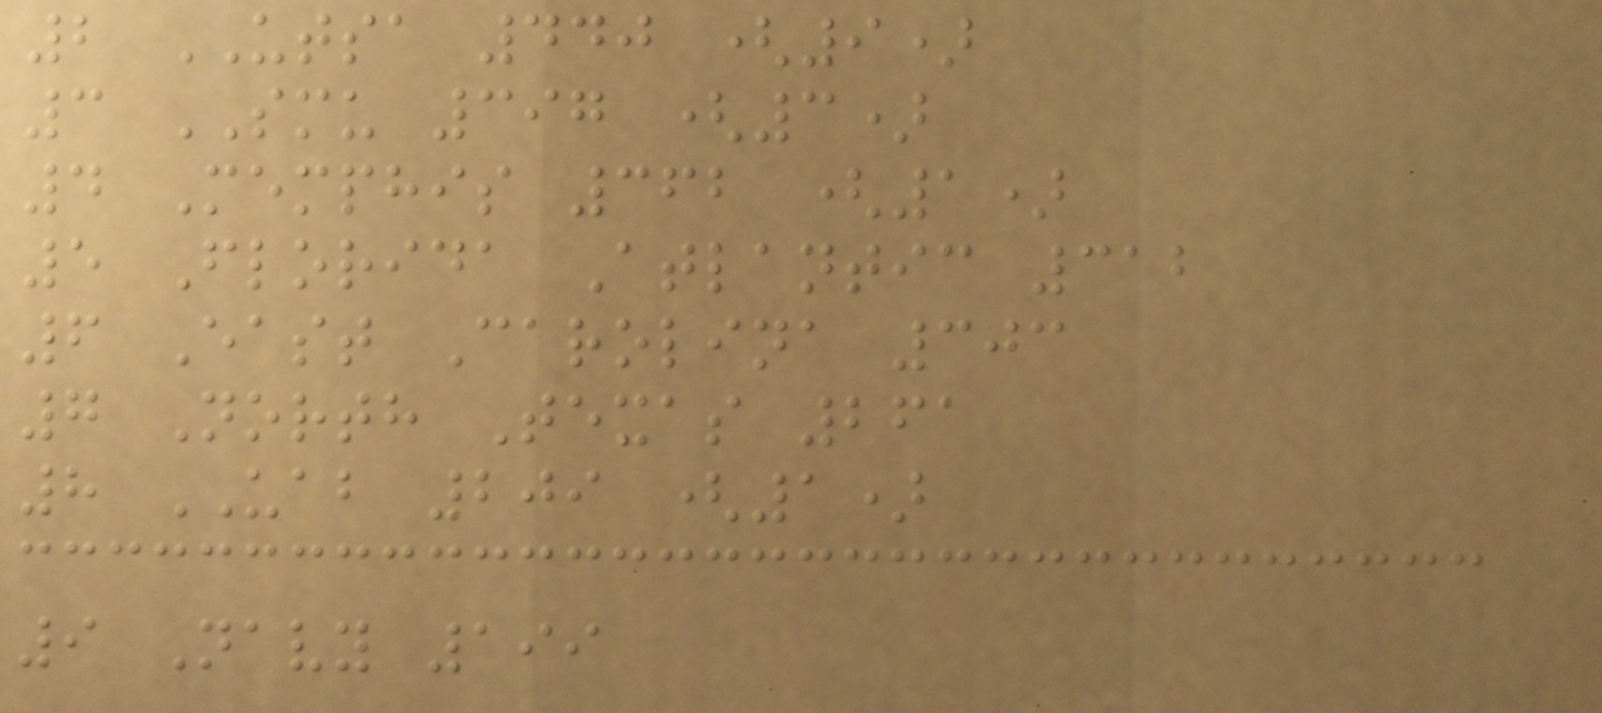2 UTSA 440 (9)
3 SMU 397 (3)
4 Memphis 362 (1)
5 Florida Atlantic 312
6 East Carolina 303
7 North Texas 261
8 UAB 209 (1)
9 Navy 199
